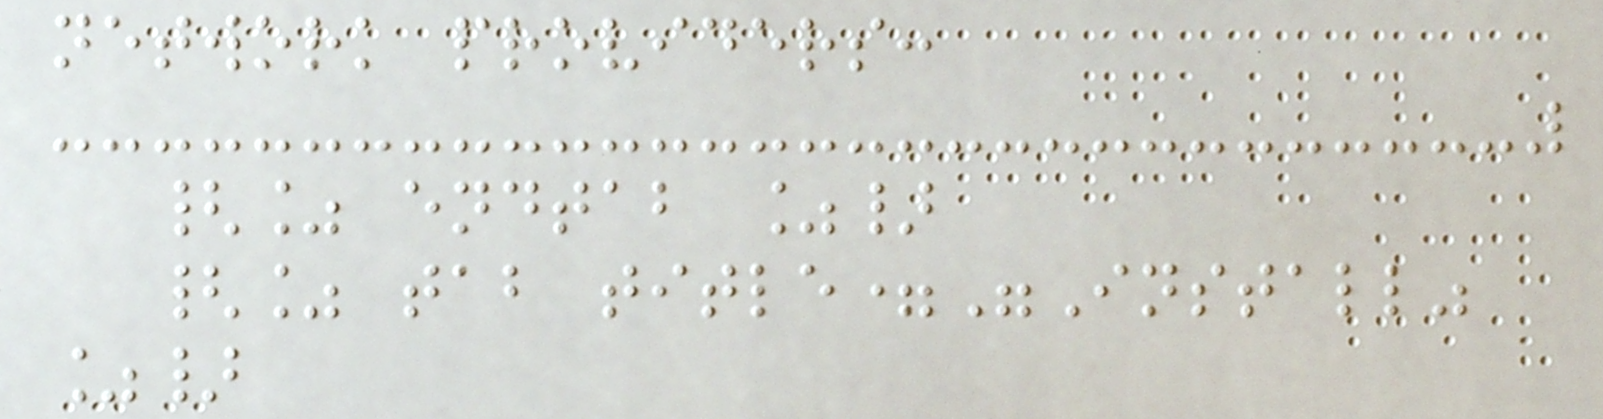network providers:
{% endtab %}
{% tab title="Install"
%}
